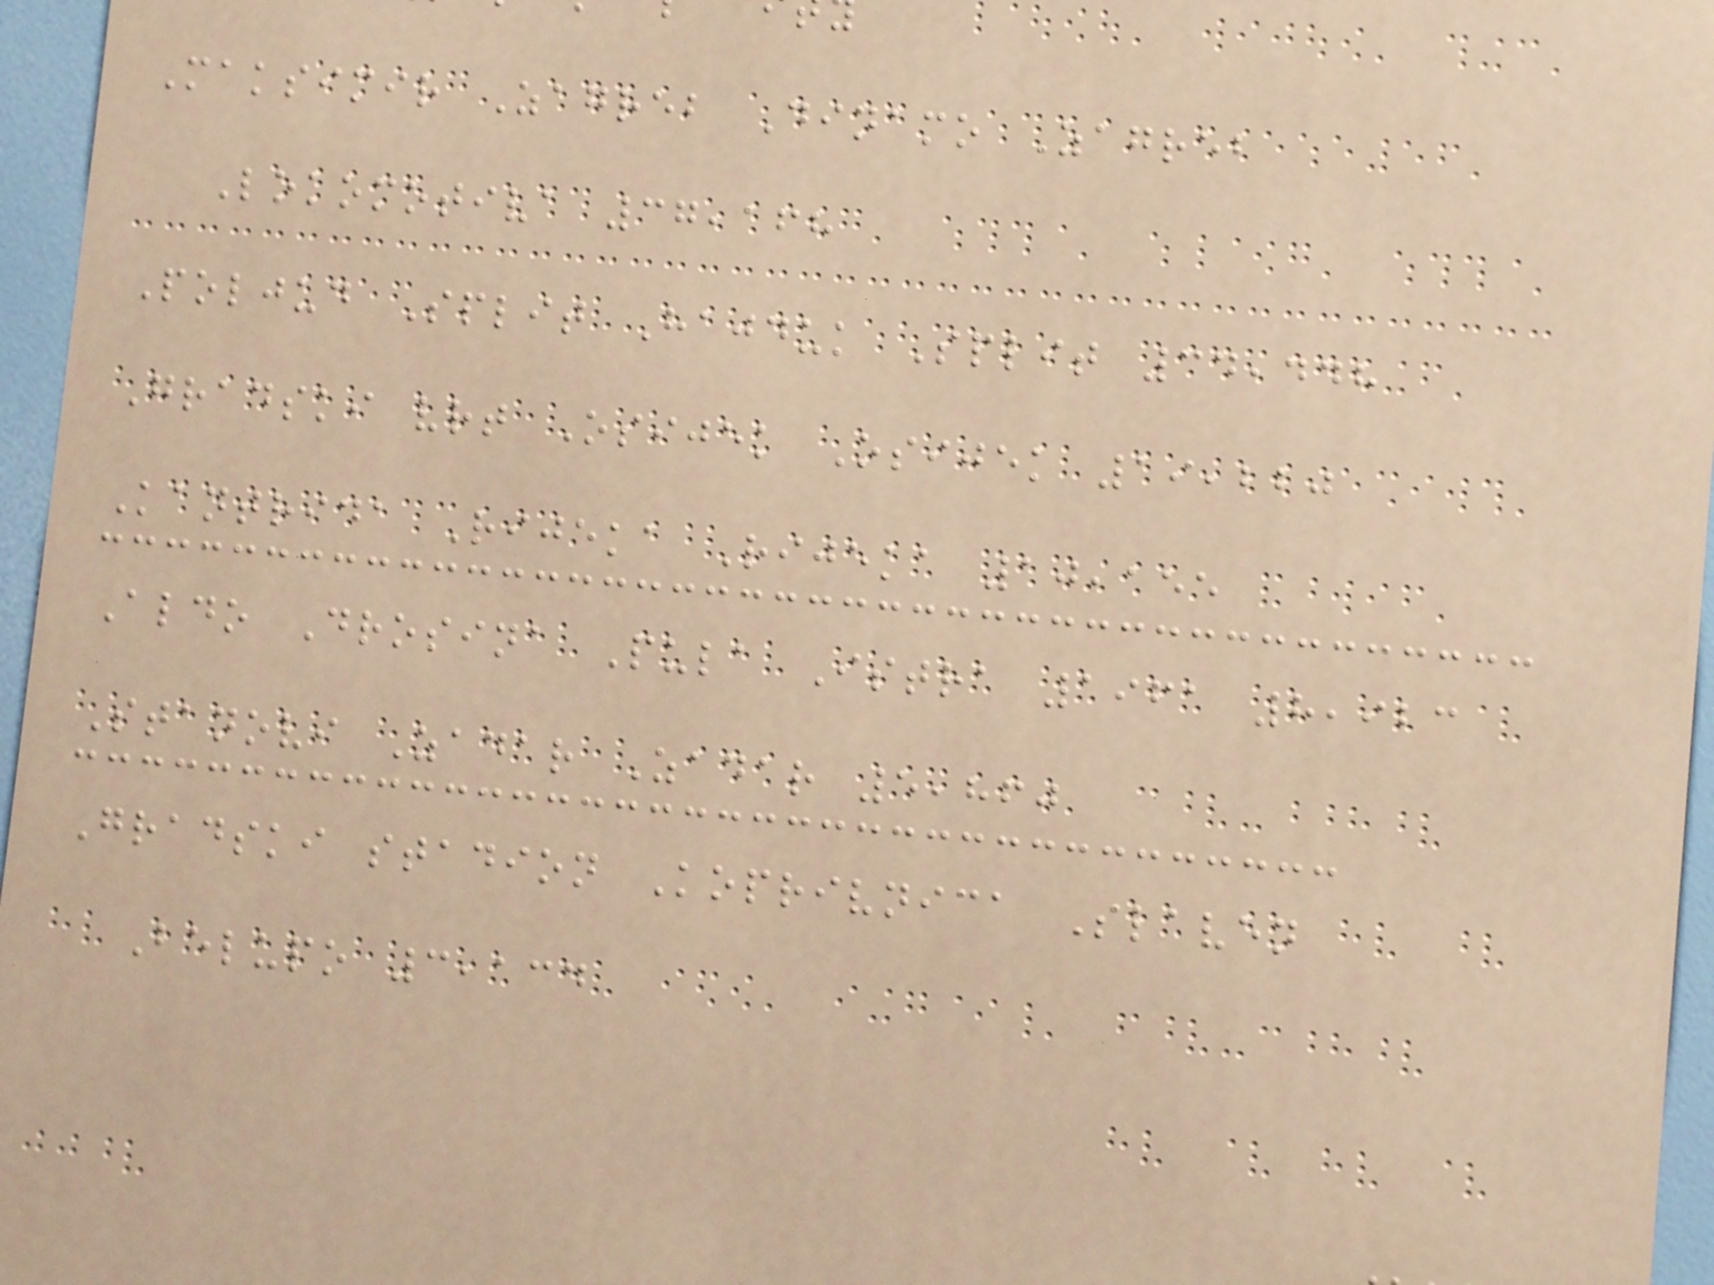Maksimir Zagreb Dinamo Zagreb
Lokomotiva 37,168
Poljud Split Hajduk Split 34,448
Gradski vrt Osijek Osijek 19,220
Kantrida Rijeka Rijeka 10,155
Aldo Drosina Pula Istra 1961 8,923
Stanovi Zadar Zadar 5,860
Gradski stadion Koprivnica Slaven
Belupo 3,134
